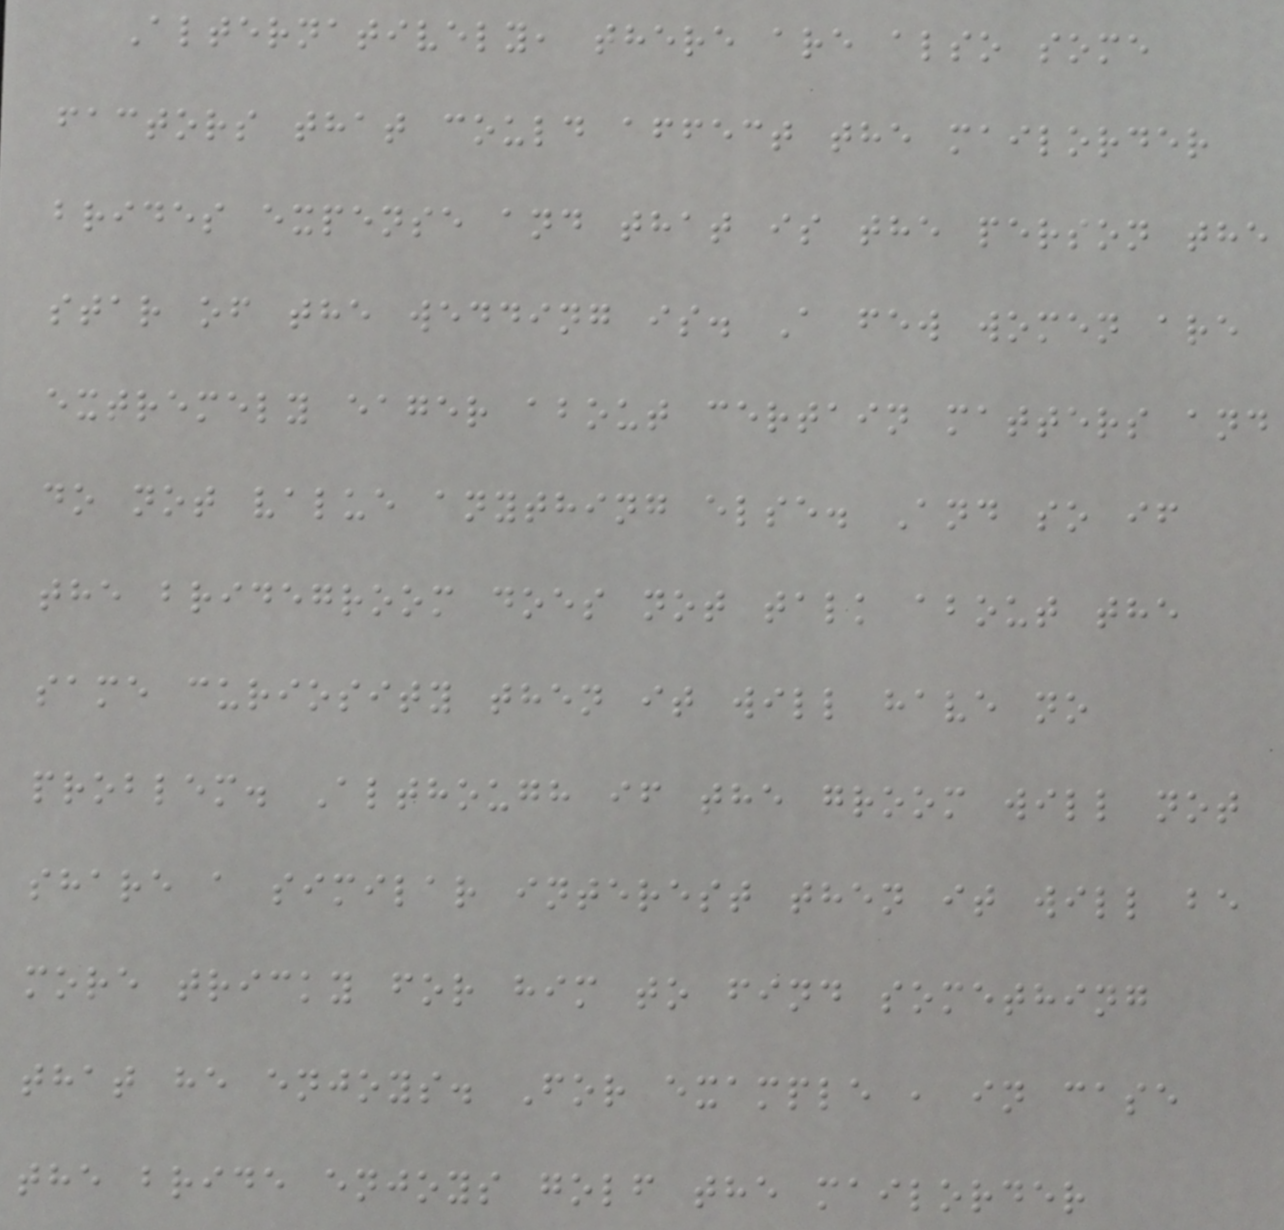Alternatively, there are also some
factors that could affect the mailorder
brides expense and that is the person the
star of the wedding is. A few women are
extremely eager about certain matters and
do not value anything else. And so if
the bridegroom does not talk about the
same curiosity then it will have no
problem. Although if the groom will not
share a similar interest then it will be
more tricky for him to find something
that he enjoys. For example , in case
the bride enjoys golf the mailorder
